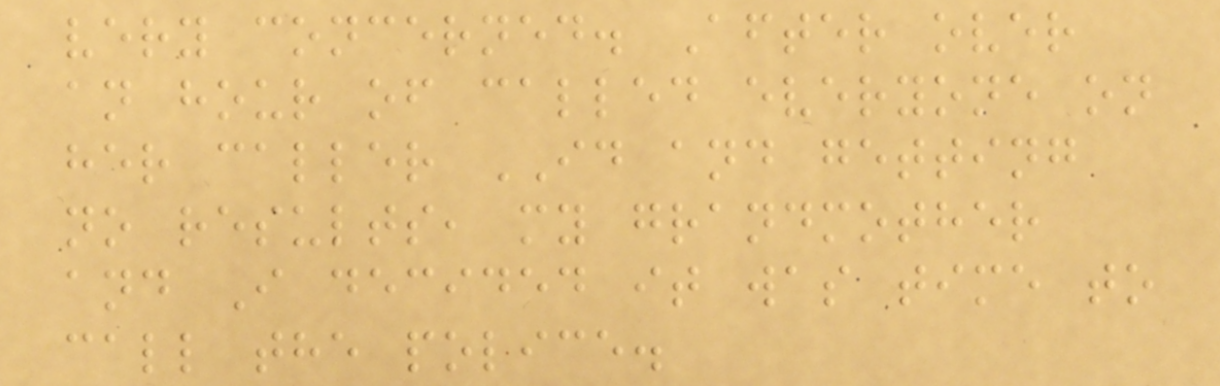very concerned. After over
an hour of called everyone on
her caller ID and getting
no results, my grandmother
and I decided it was time to
call the police.
